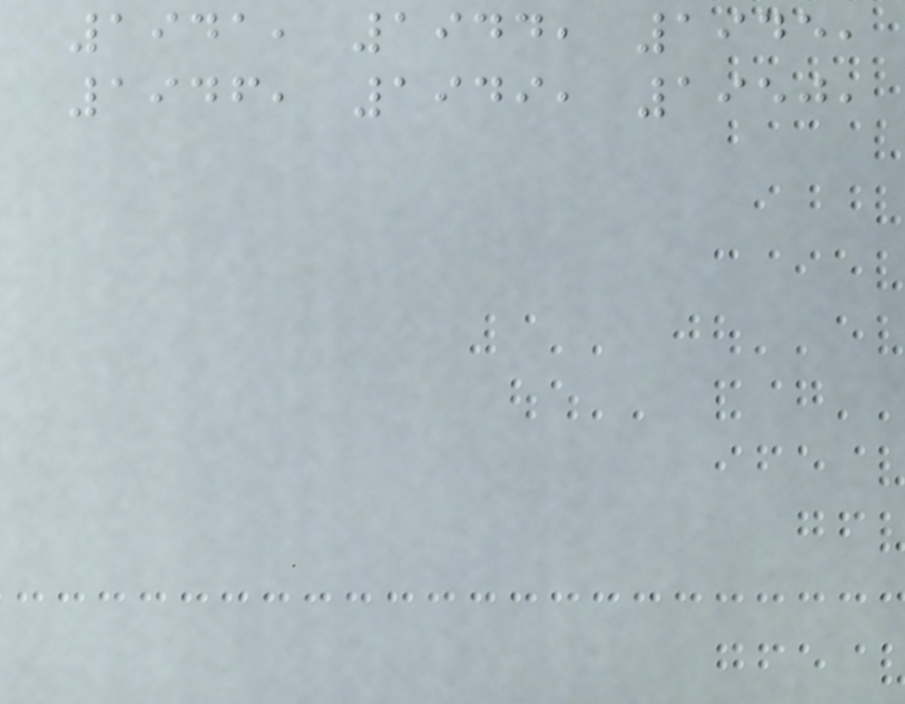1941, 1944, 1945,
1946, 1949, 1950,
